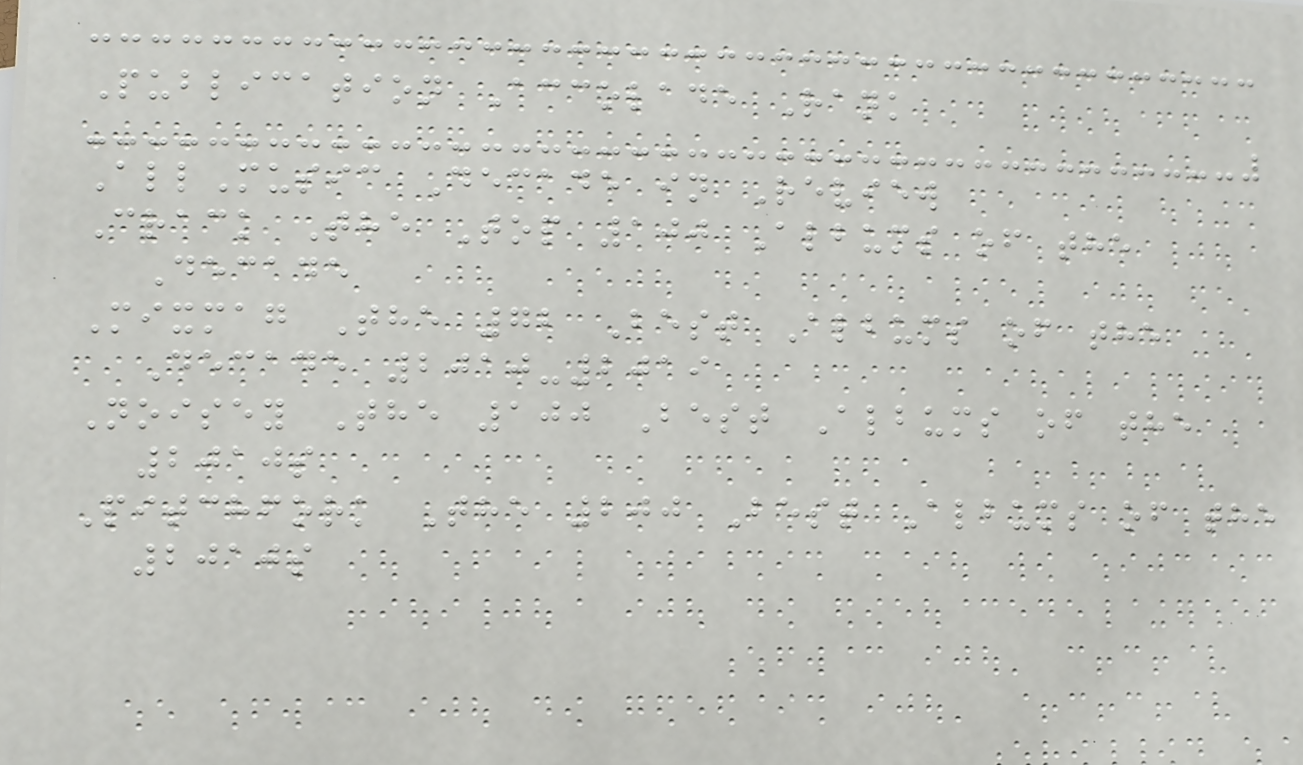Publication Accolade Rank
AllMusic Decade in Review
Crack The Top 100 Albums of the
Decade
Mixmag The 72 Best Albums of the
Decade 2010-2019
Noisey The 100 Best Albums of the
2010s
Pitchfork The 200 Best Albums of the
2010s
